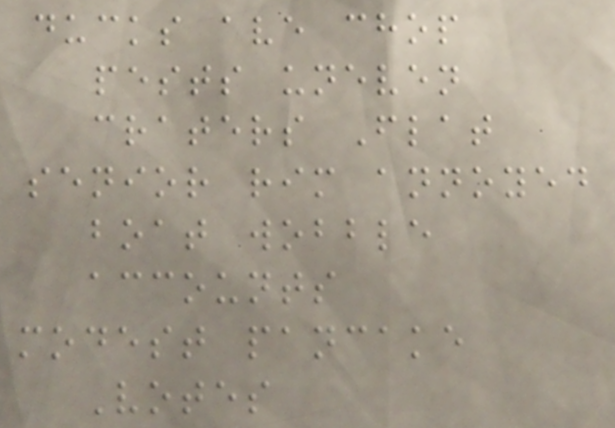ducks ave chop
pests uneven
craters Flat
senior rim annoyed
boat wobble
accounts
modest pancake
Votes
